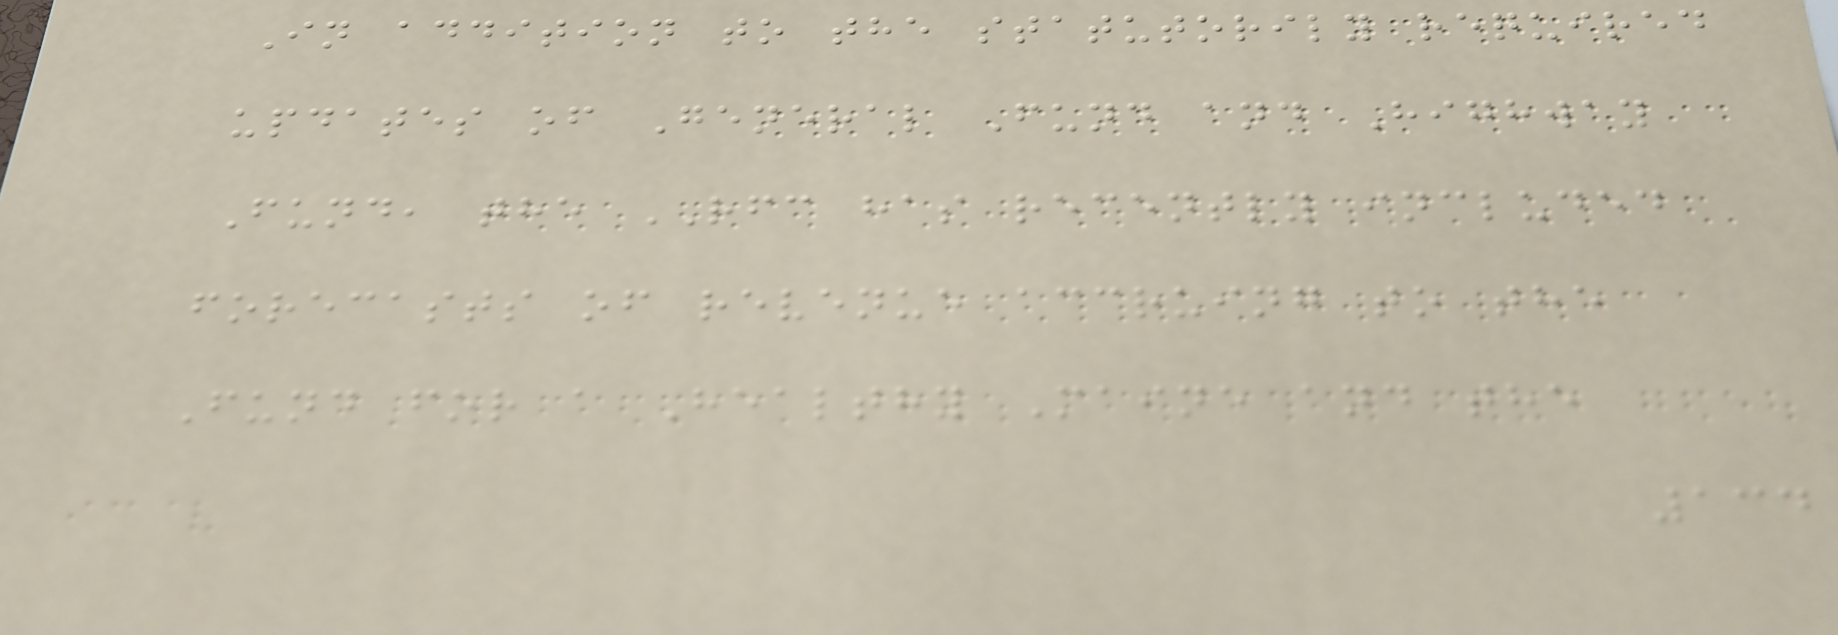In addition to the statutorily required
updates of General Fund and Highway
Fund, the RFC has recently included
forecasts of revenue accruing to the
Fund for a Healthy Maine and the
134
